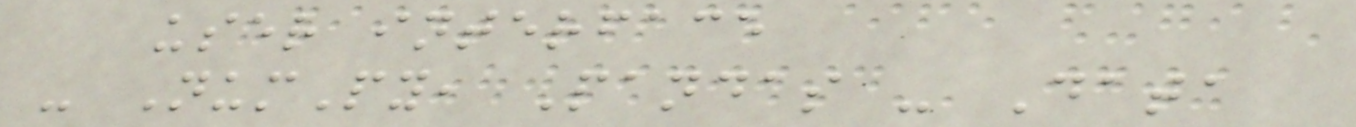user interface
- NumPy, Pandas - Data
